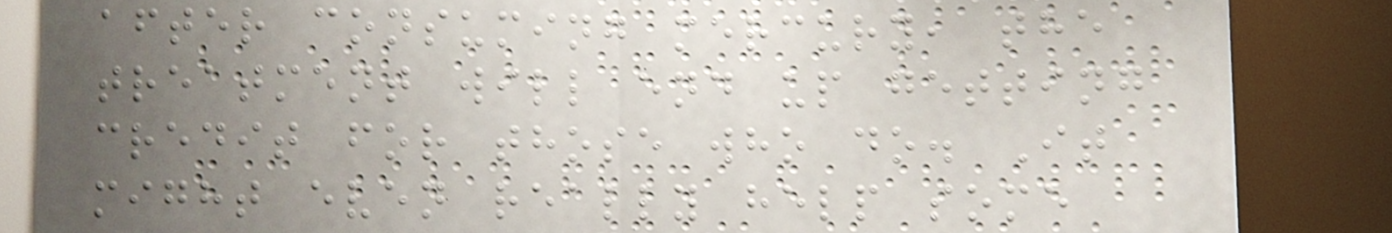after consuming mercury, the
treatment will end up getting
credit for those who do. It
might even really help some
